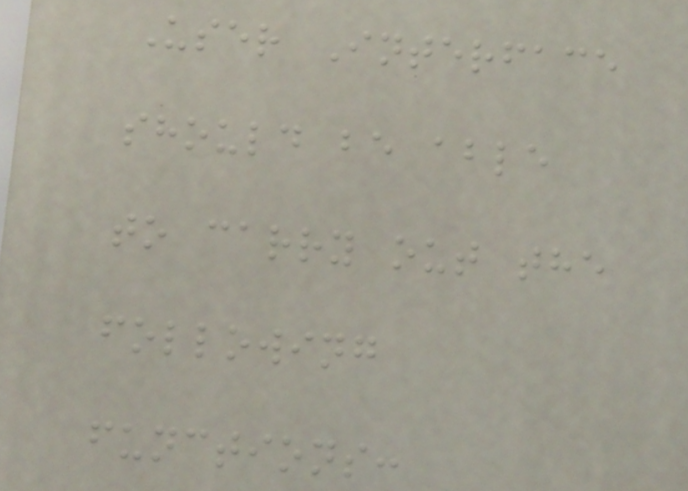User Interface
should be able
to carry out the
following
functions:
